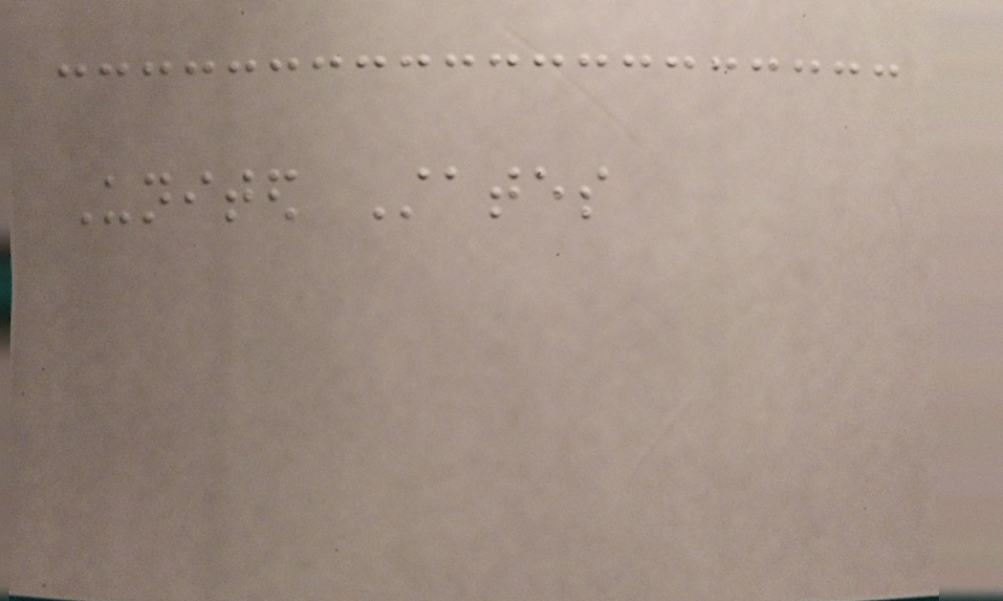United States
